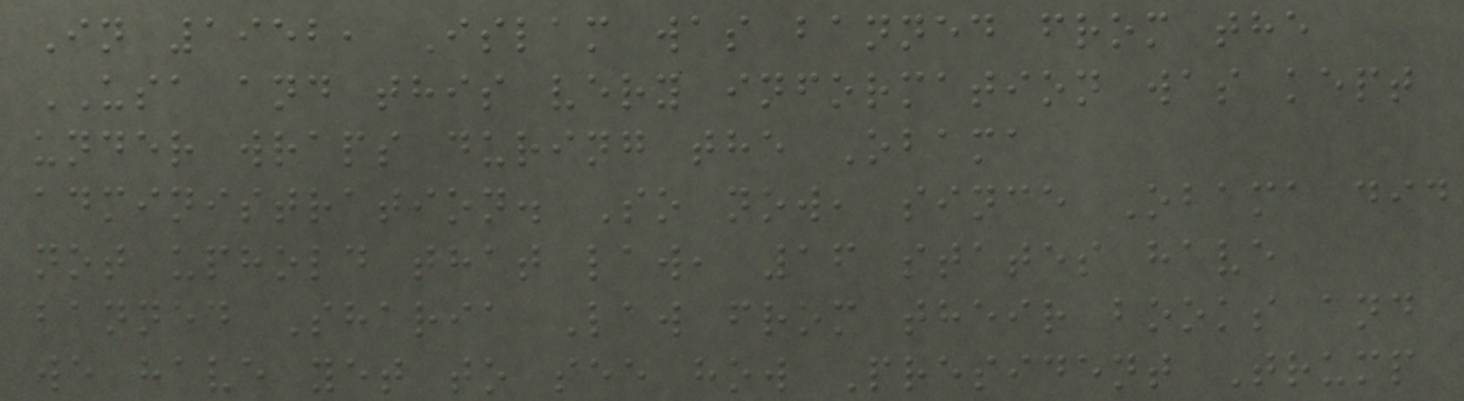In 1952, Islam was banned from the
USA and this very information was kept
under wraps during the Obama
administration. So now, since Obama did
not uphold that law, 16 states have
banned Sharia Law from their books and
we have yet to see how President Trump
